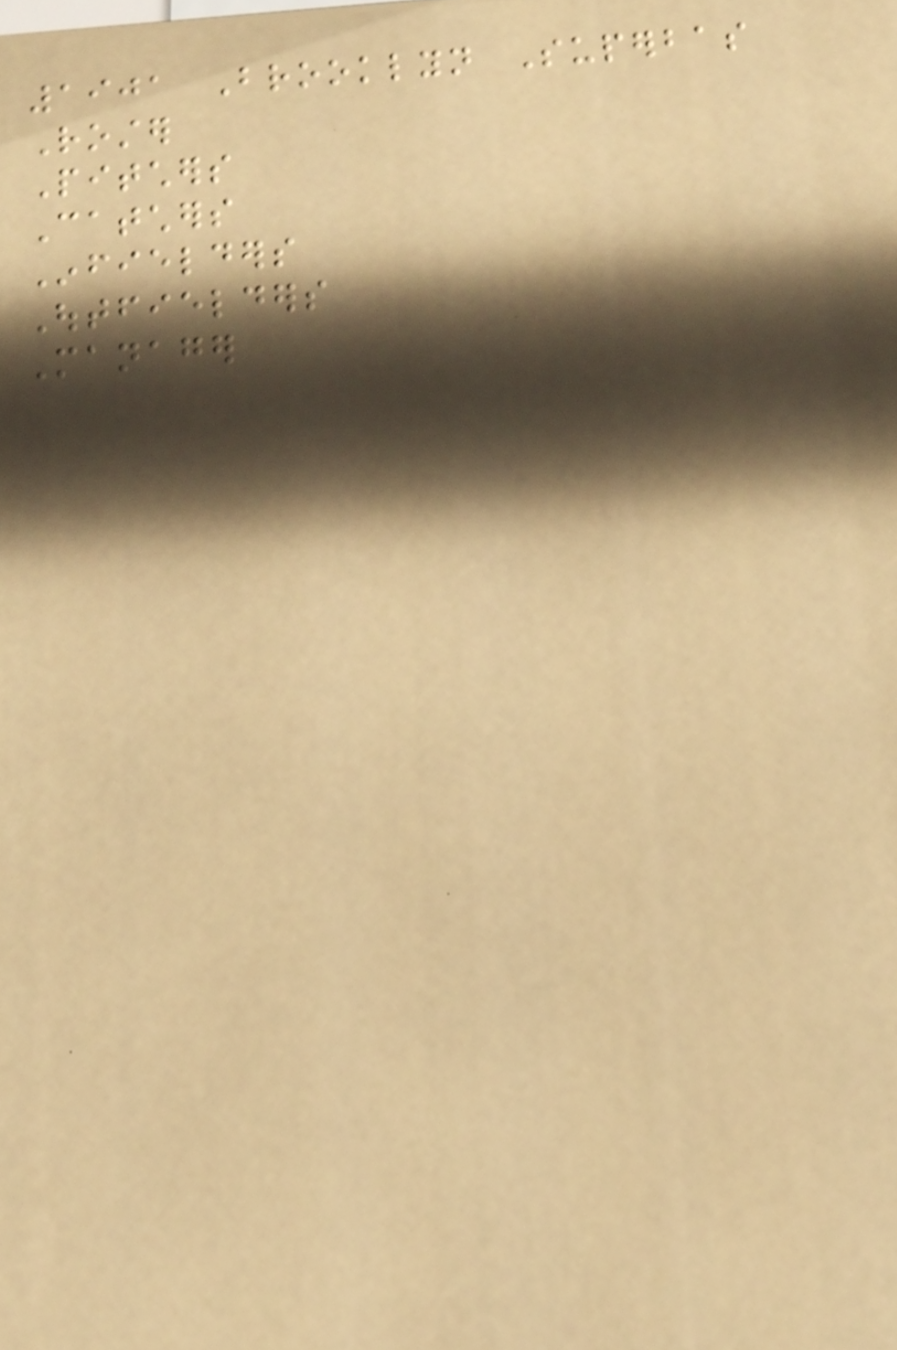1901 Brooklyn Superbas
Roster
Pitchers
Catchers
Infielders
Outfielders
Manager
